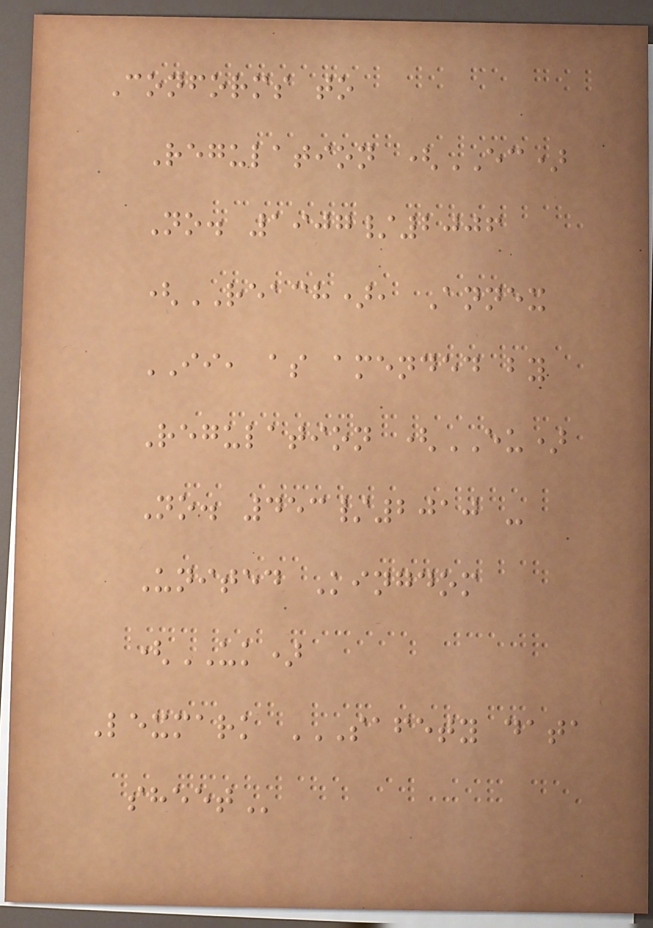Conforms to
Regulation (EC)
No. 1907/2006
(REACH), Annex
II, as amended by
Regulation (EU)
No. 453/2010 -
United Kingdom
(UK)
Lexmark SAFETY DATA
SHEET
